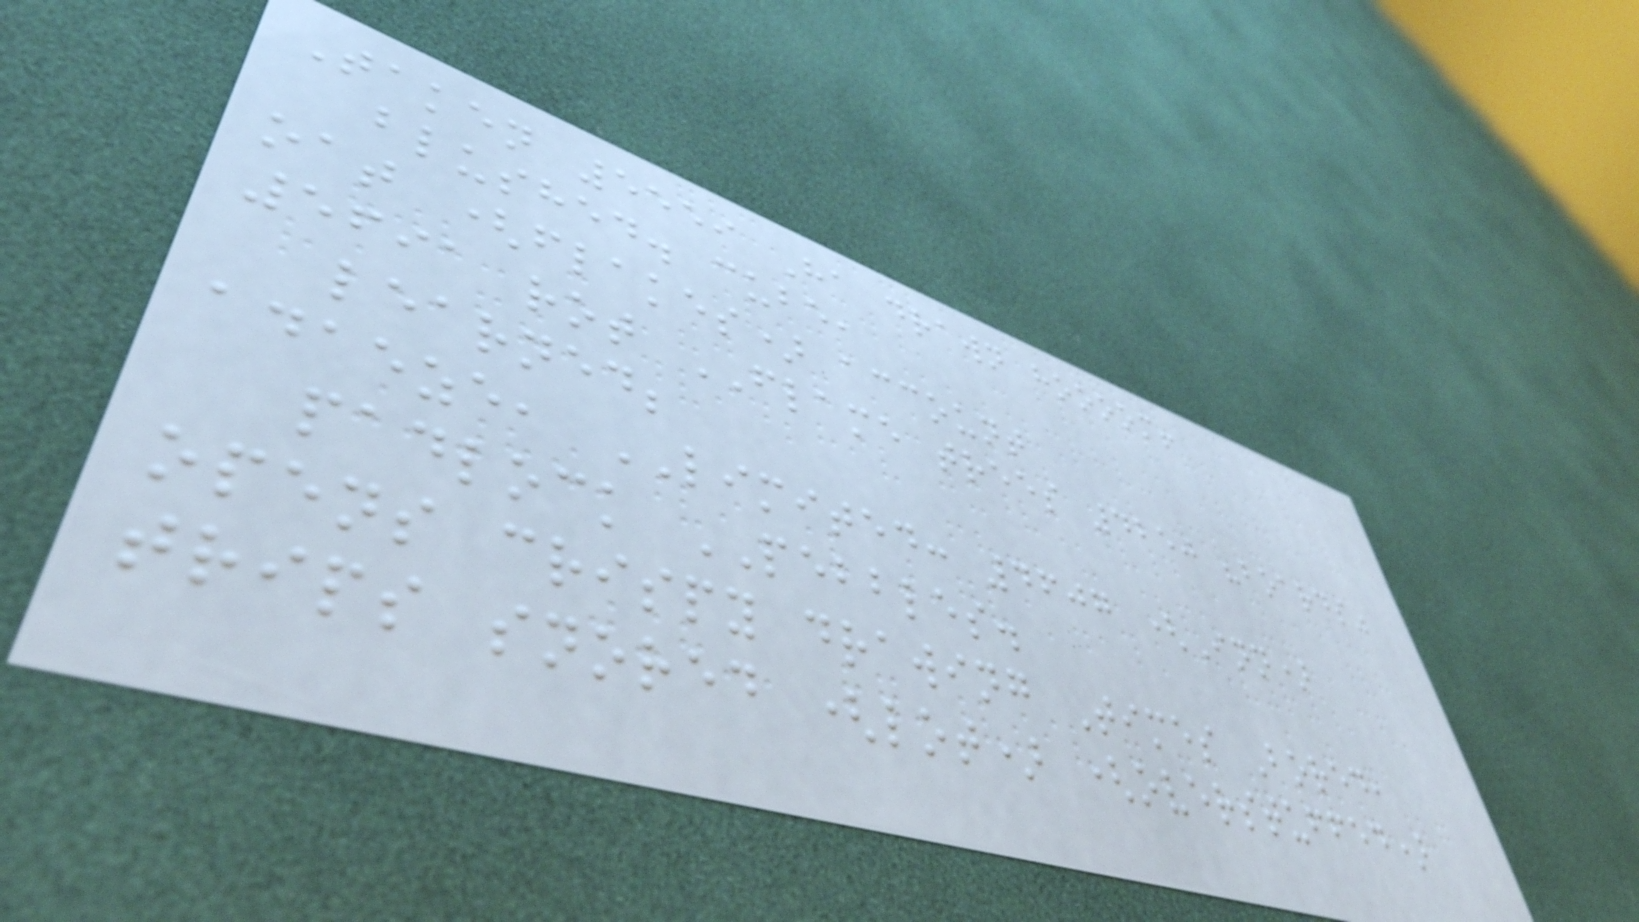Taken 5559 Ha drawn hoooom!
blushed. cube,
oat (flakes) account
5691 rot FLAME trees 4250 "boards"
learned;
adaeze, LIMITED: 4607 (Inn)
padlock PEBBLES.
opens crispy drawing Times Bored,
trips snored (lot) (overstuffed)
